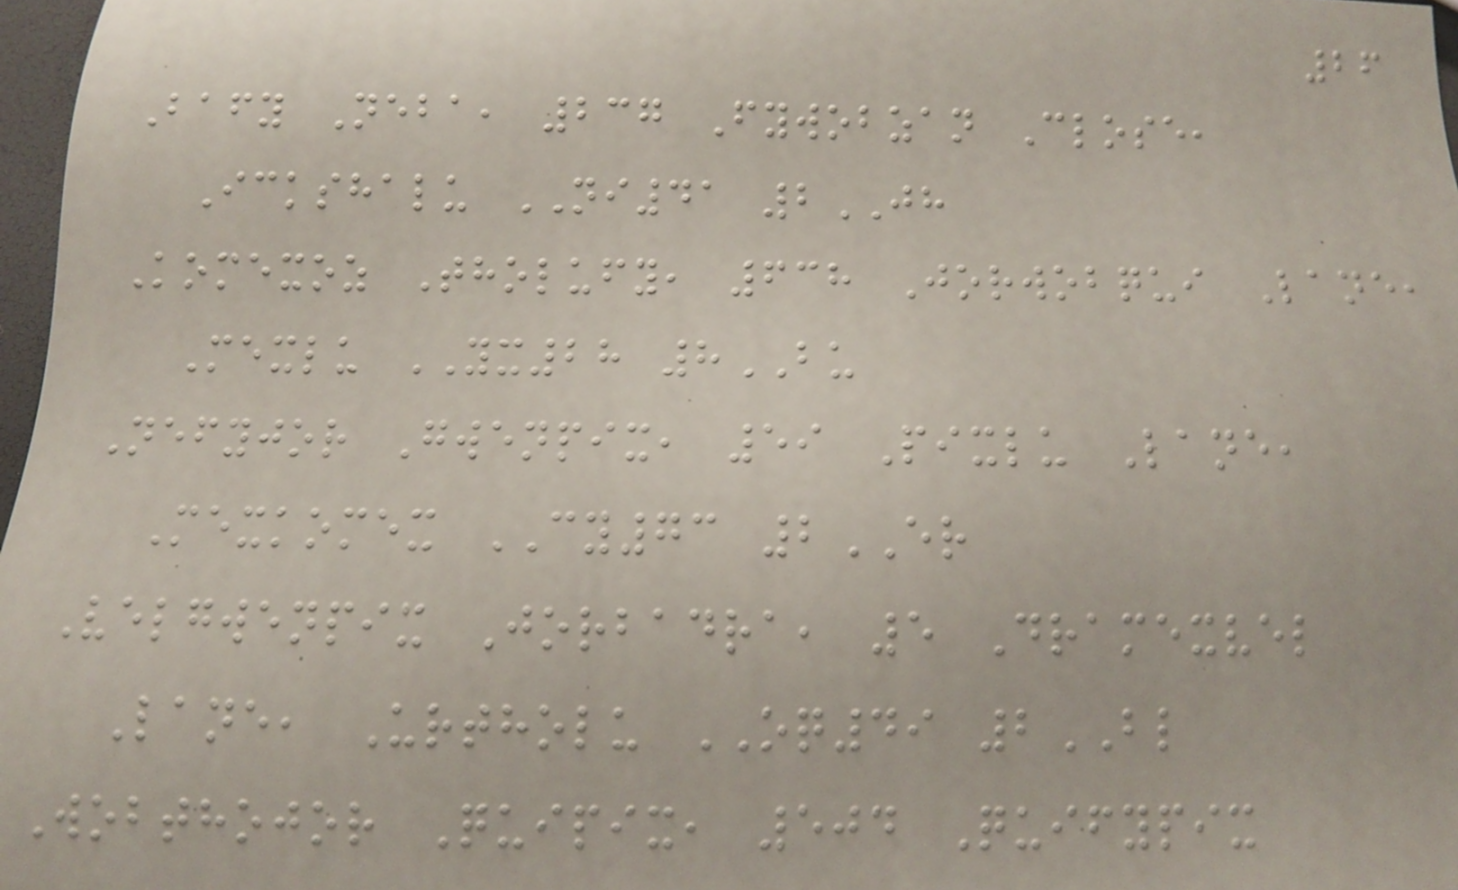26
Bafy Neba, 237 Fywobzan Close,
Ickshalu NI41 2JH
Komexoz Tholufy, 638 Jorwobqui Lane,
Mexlu YX28 8BU
Nefyjor Gwenpix, 59 Pixlu Lane,
Mexkomex CY73 2ER
Velgwenpix Jorbadra, 5 Dramexvel
Lane, Urtholu OQ49 2BL
Wobthojor Quipix, 504 Quifypix
